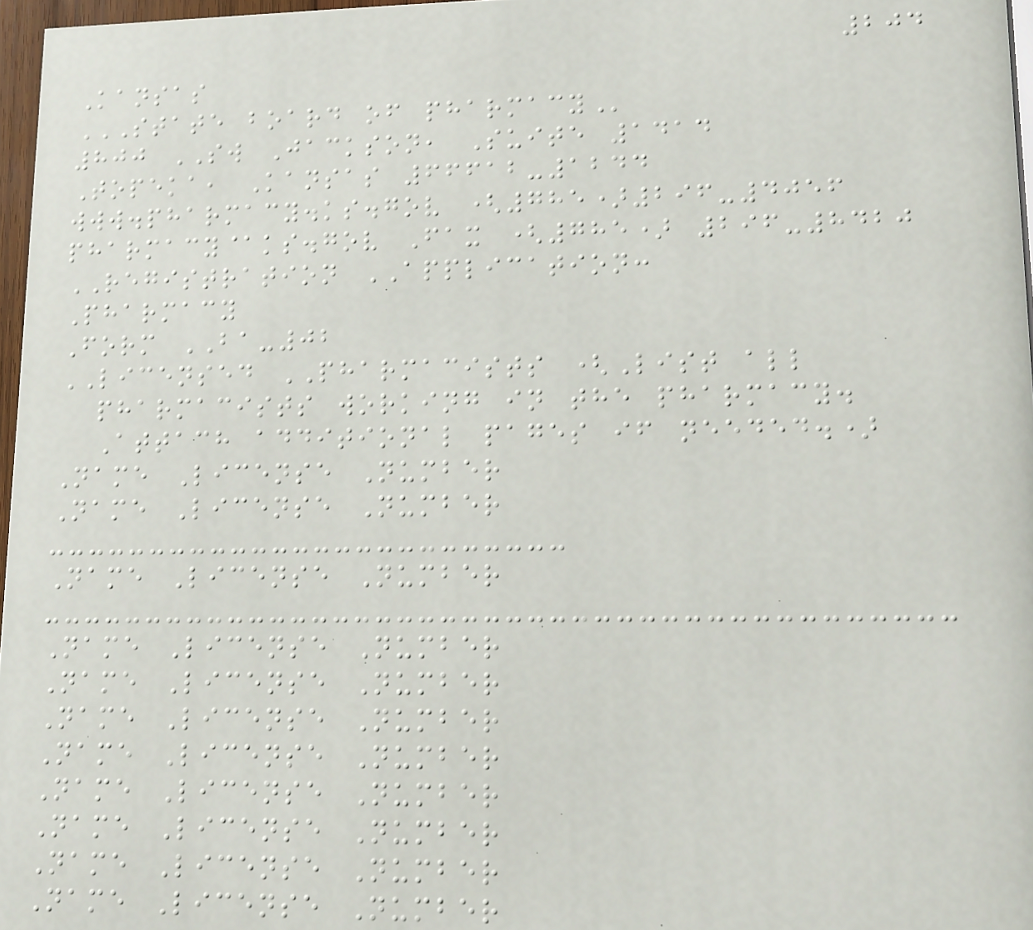204
Kansas
STATE BOARD OF PHARMACY
800 SW Jackson, Suite 1414
Topeka, Kansas 66612-1244
www.pharmacy.ks.gov (785)296-4056
pharmacy@ks.gov Fax (785) 296-8420
REGISTRATION APPLICATION:
Pharmacy
Form BA-02
LICENSED PHARMACISTS (List all
pharmacists working in the pharmacy.
Attach additional pages if needed.)
Name License Number
Name License Number
Name License Number
Name License Number
Name License Number
Name License Number
Name License Number
Name License Number
Name License Number
Name License Number
Name License Number
